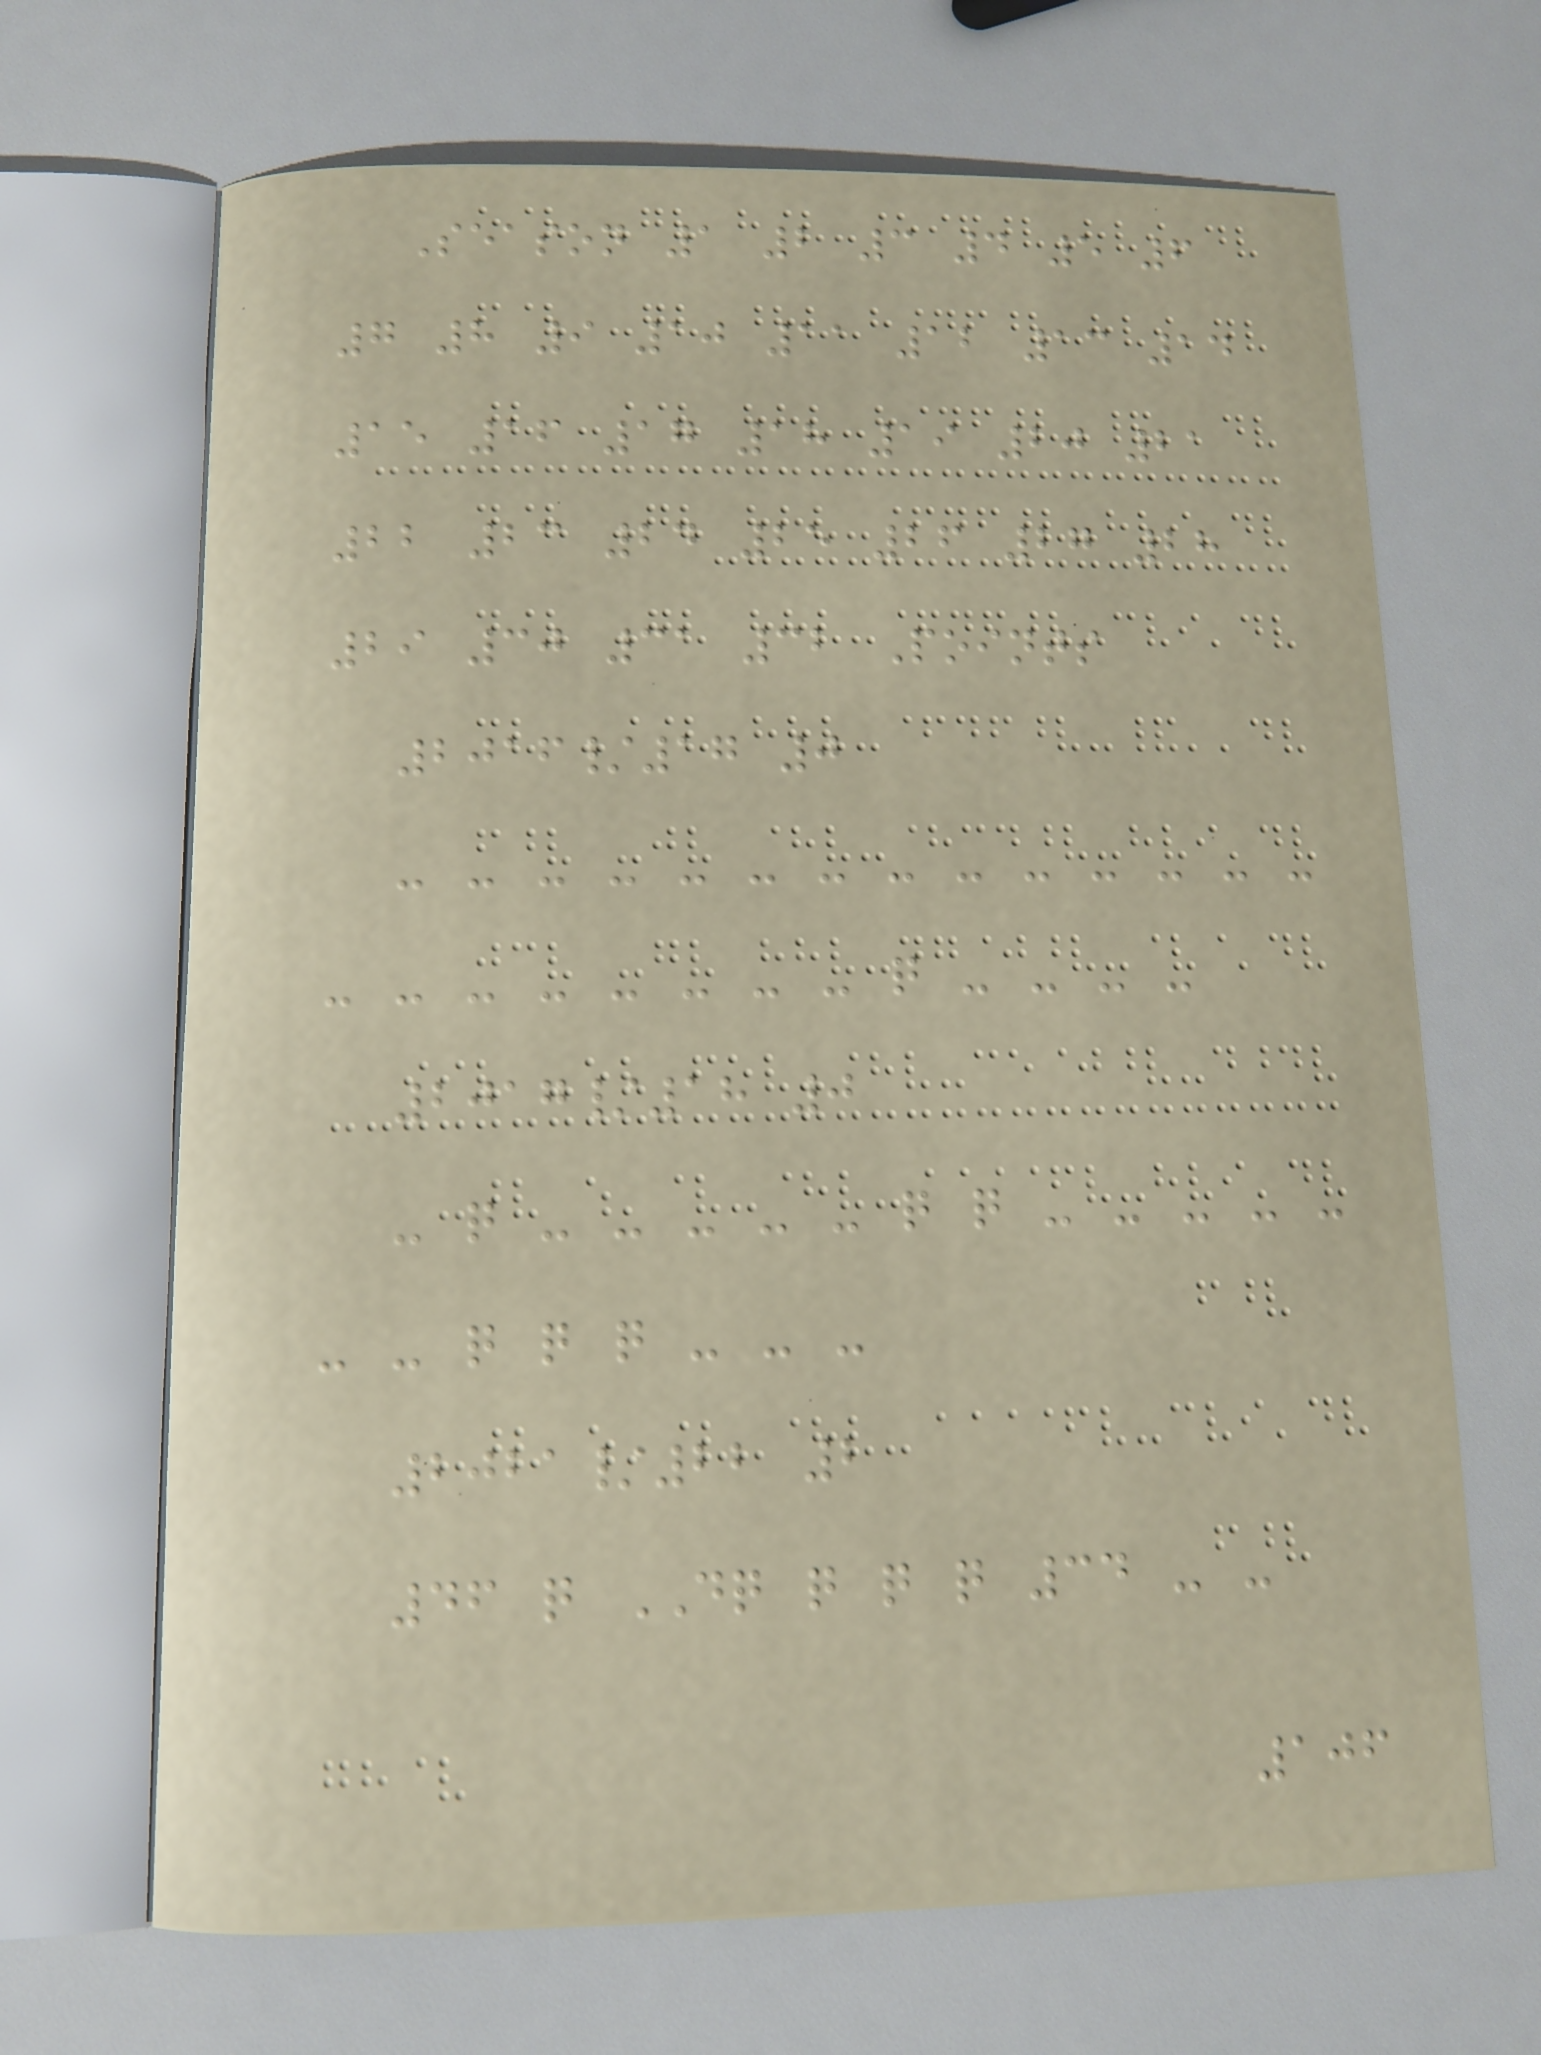Season 1 2 3 4 5 6
7 8 9 10 11 12 13 14
15 16 17 18 19 20 21
22 23 24 25 26 27 28
29 30 31 32 Points
2016/17 0
- - - - - - - - - - - - - -
- - - - - - - - q - - - -
2017/18 0
- q - - - - - q q - - - - -
- - q q q - - -
2021/22 2
46 q DQ q q q 34 - -
106
